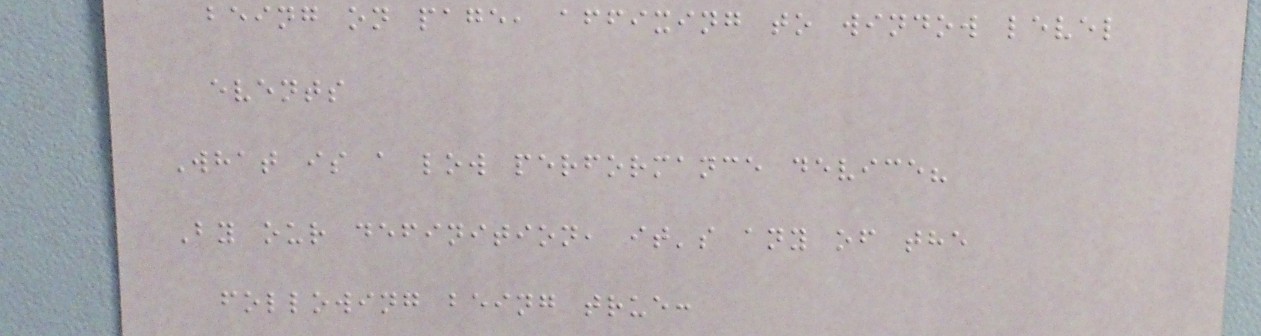being on page, affixing to window level
events
What is a low performance device?
By our definition, it's any of the
following being true:
